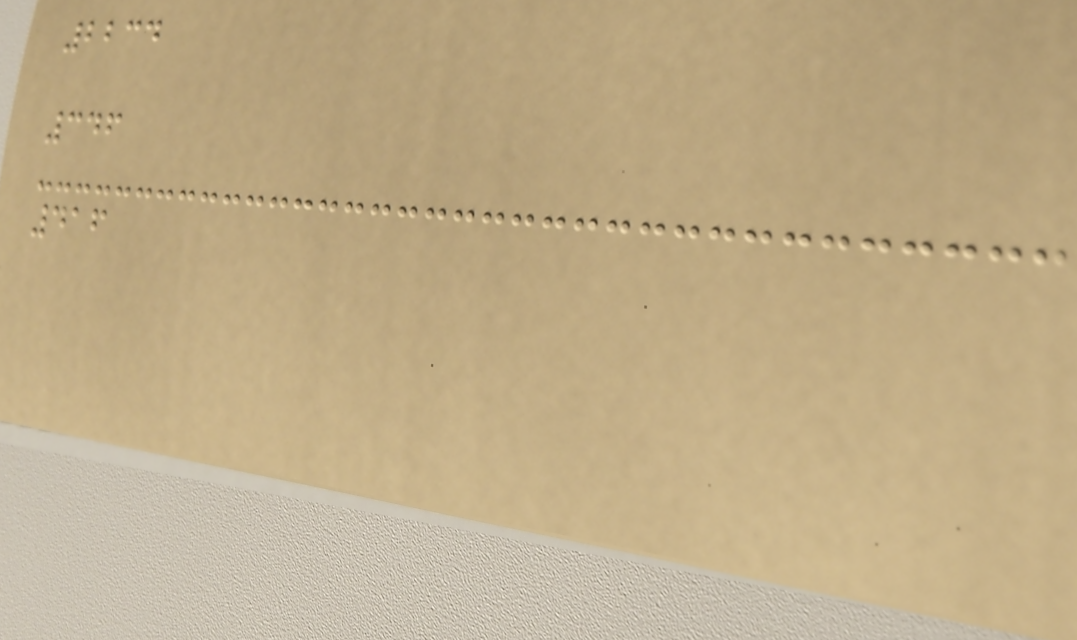2234
346
416
